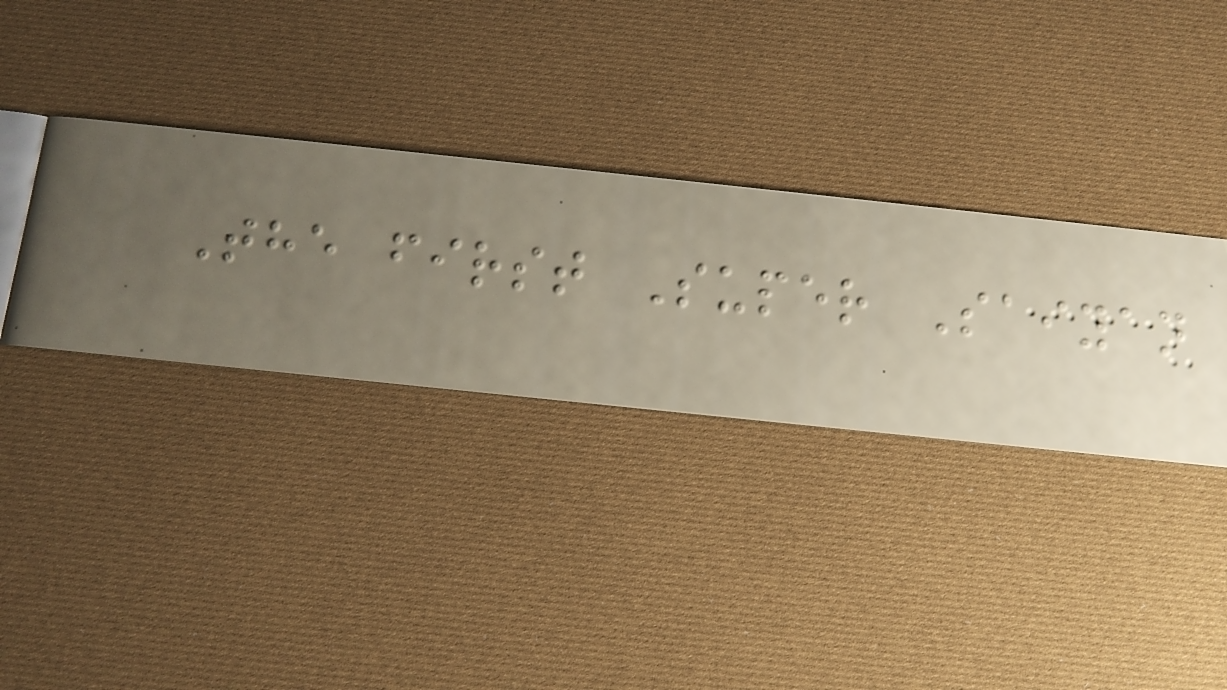The first Super Saiyan
